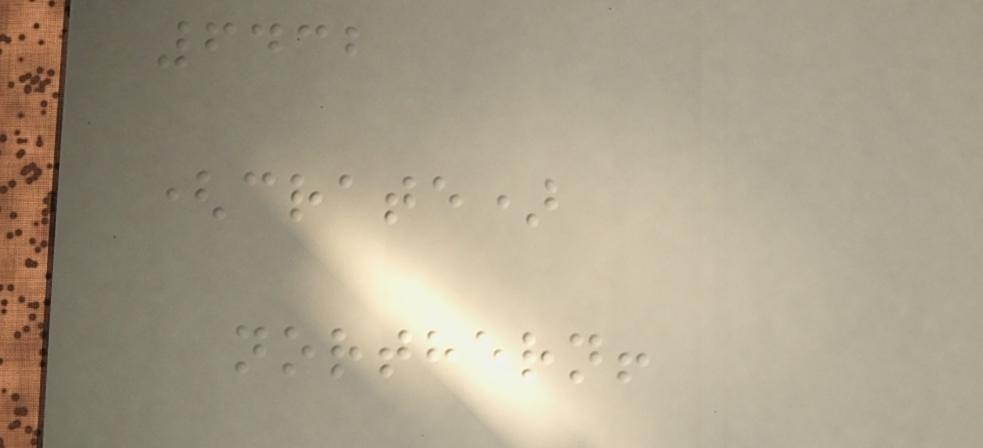6432
(crate)
northern!
